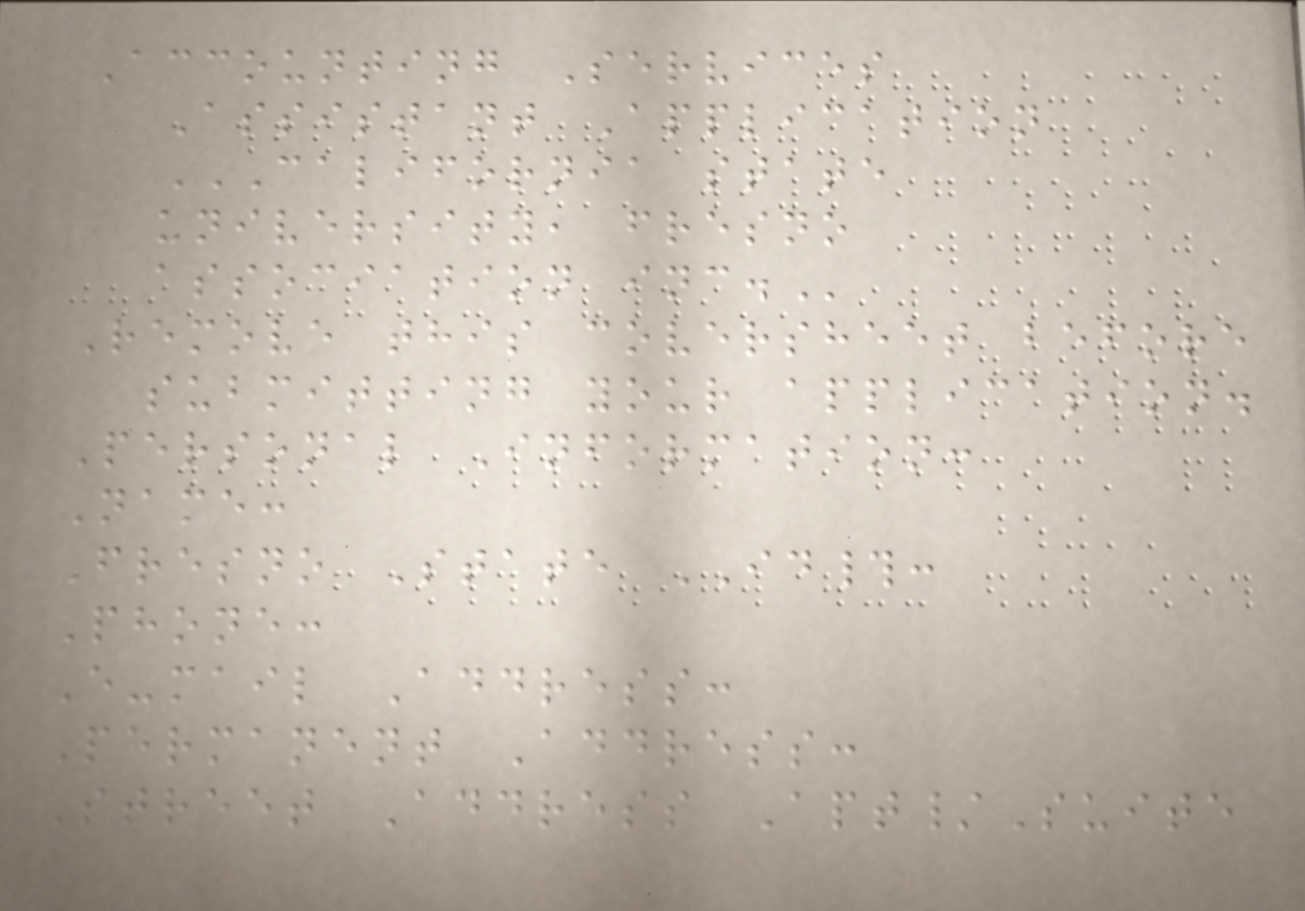Accounting Services
Assistant Application
CALIFORNIA STATE
UNIVERSITY, FRESNO
ASSOCIATION INC.
Remove this coversheet before
submitting your application.
Personal Information:
Name:
Fresno State ID#:
Phone:
E-mail Address:
Permanent Address:
Street Address Apt/Suite
